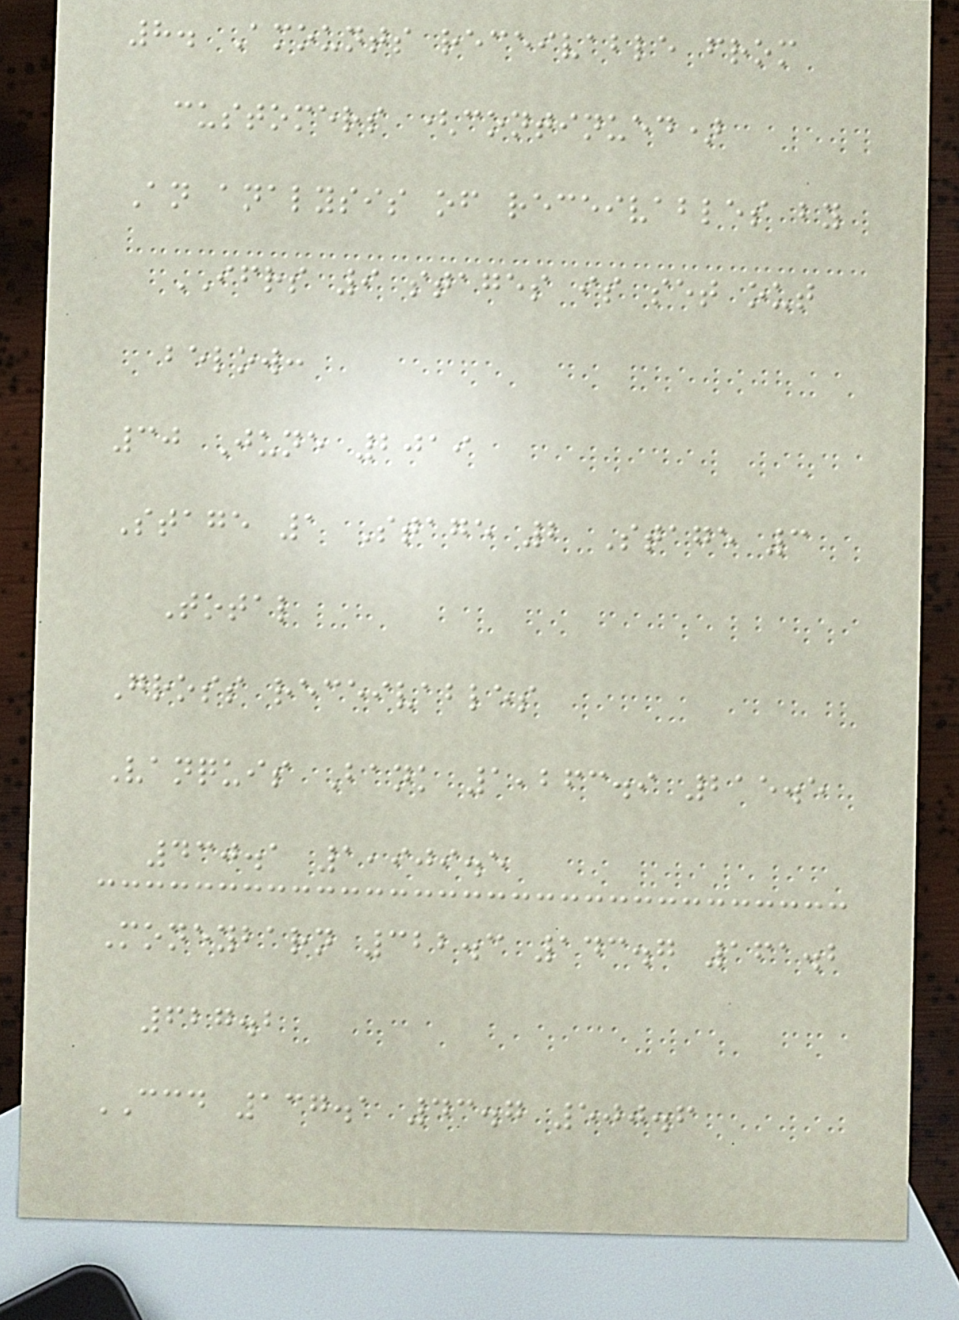8. Amounts receivable from
customers (continued)
An analysis of receivables by
IFRS 9 stages is set out
below:
30 June 2019
Stage 1 Stage 2 Stage 3
Total
Gross receivables
Vanquis Bank 1,263.9 215.5
430.1 1,909.5
Moneybarn 322.3 143.7 161.2
627.2
CCD 137.1 43.7 500.6
